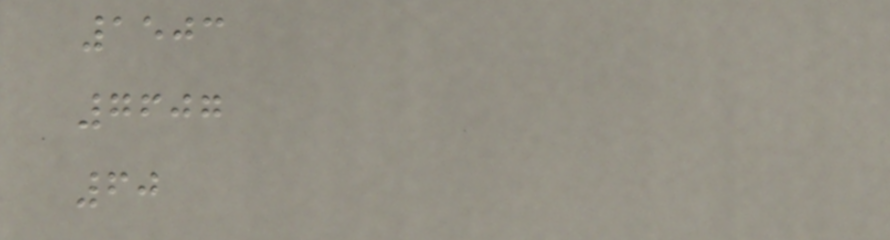1503
7607
60
